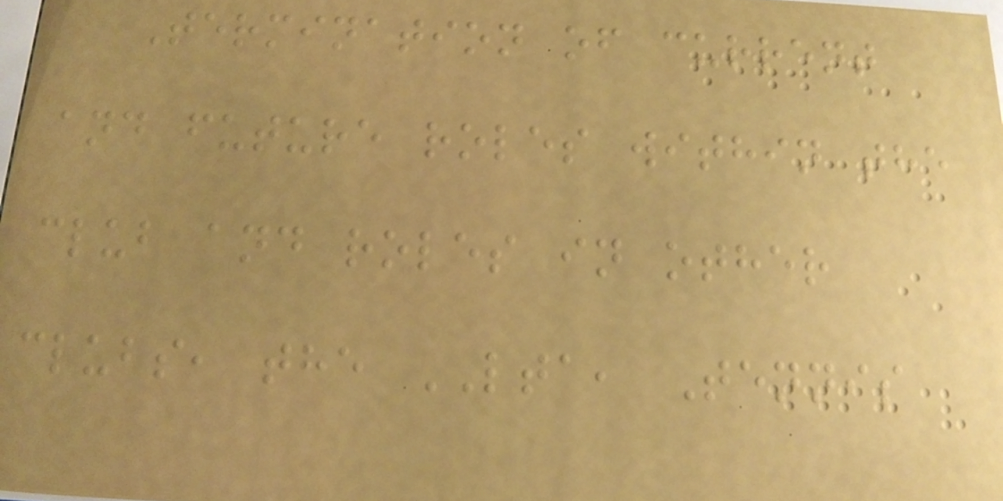Termination of current
and future roles within the
club and roles in other
clubs, the LTA, Tennis
